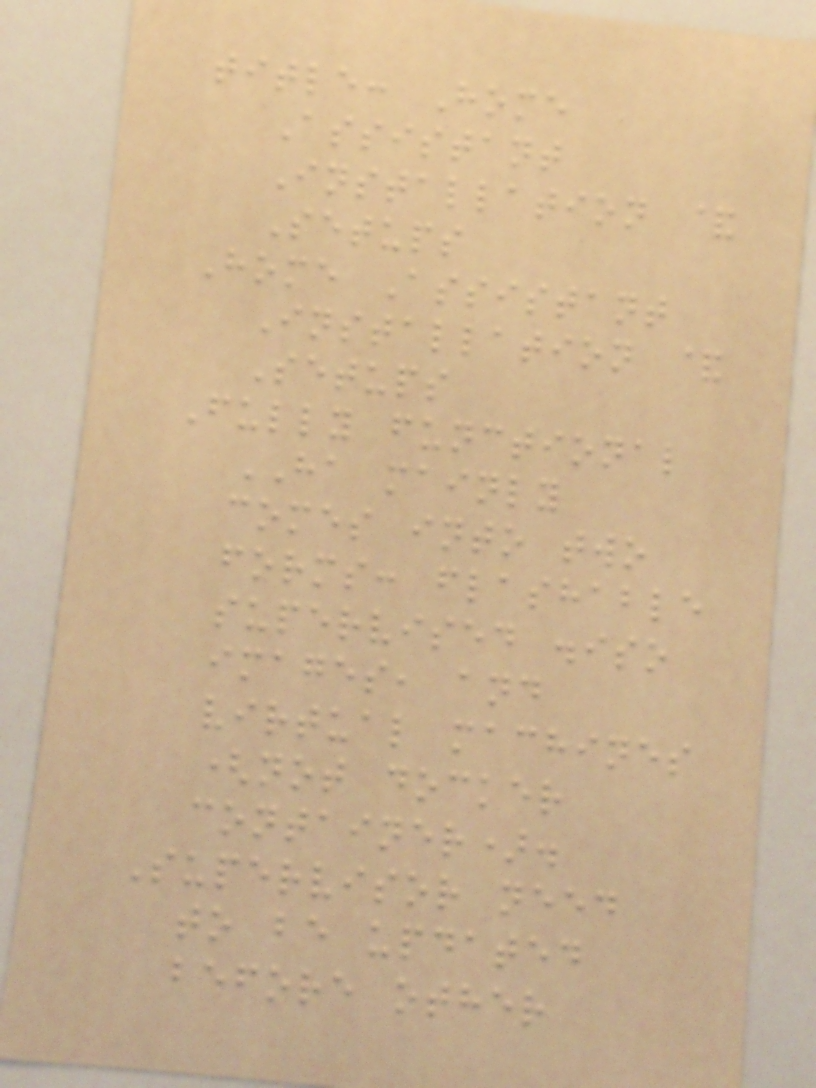title: Home
Assistant
Installation &
Setups
Home Assistant
Installation &
Setups
Fully functional
HA mainly
comes into two
forms: flashable
supervised .iso
images, and
virtual machines
(not docker
container).
Supervisor need
to be updated
before other
